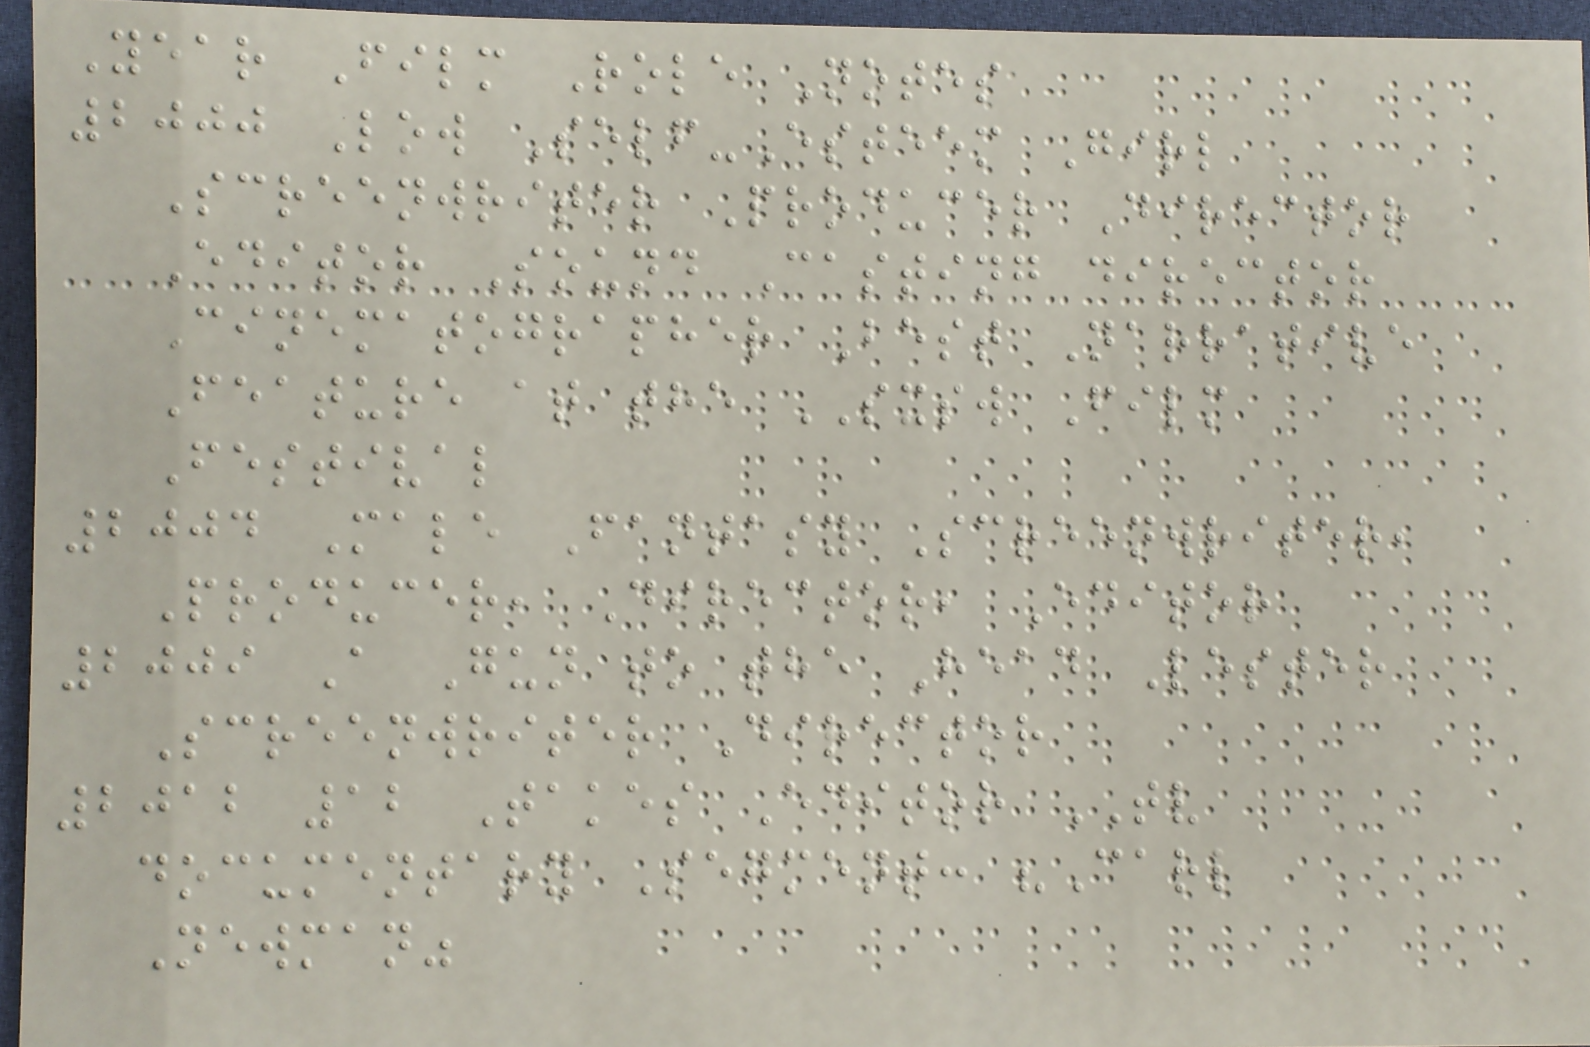Year Film Role Notes
2000 Low Self-Esteem Girl
Screenwriter Producer Director
Editor Sound Casting director
Cinematographer Best Narrative
Feature at the SXSW Film
Festival
2004 Male Fantasy Screenwriter,
Producer, Director, Editor
2009 A Gun to the Head Lester
Screenwriter Director
2012 12 Takes Editor TV
documentary Segment: "Carl
Newman"
